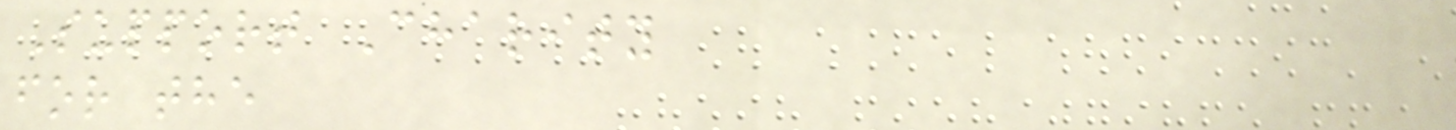Support Charity
for the
